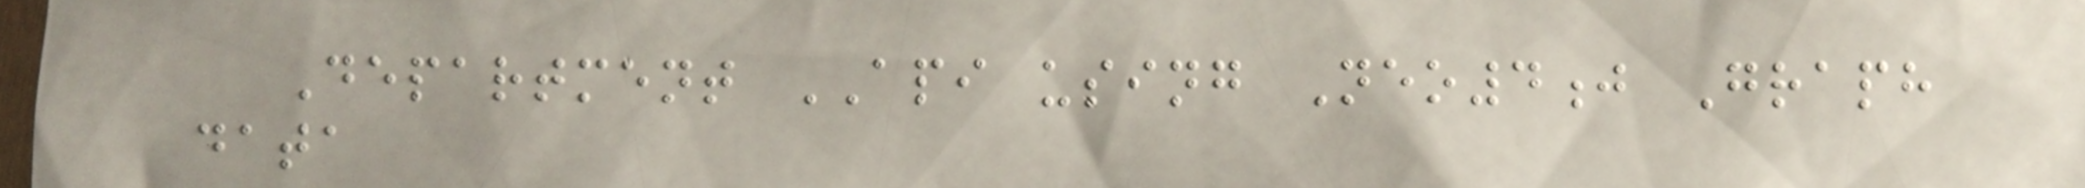Department API using Neo4j Graph
data
